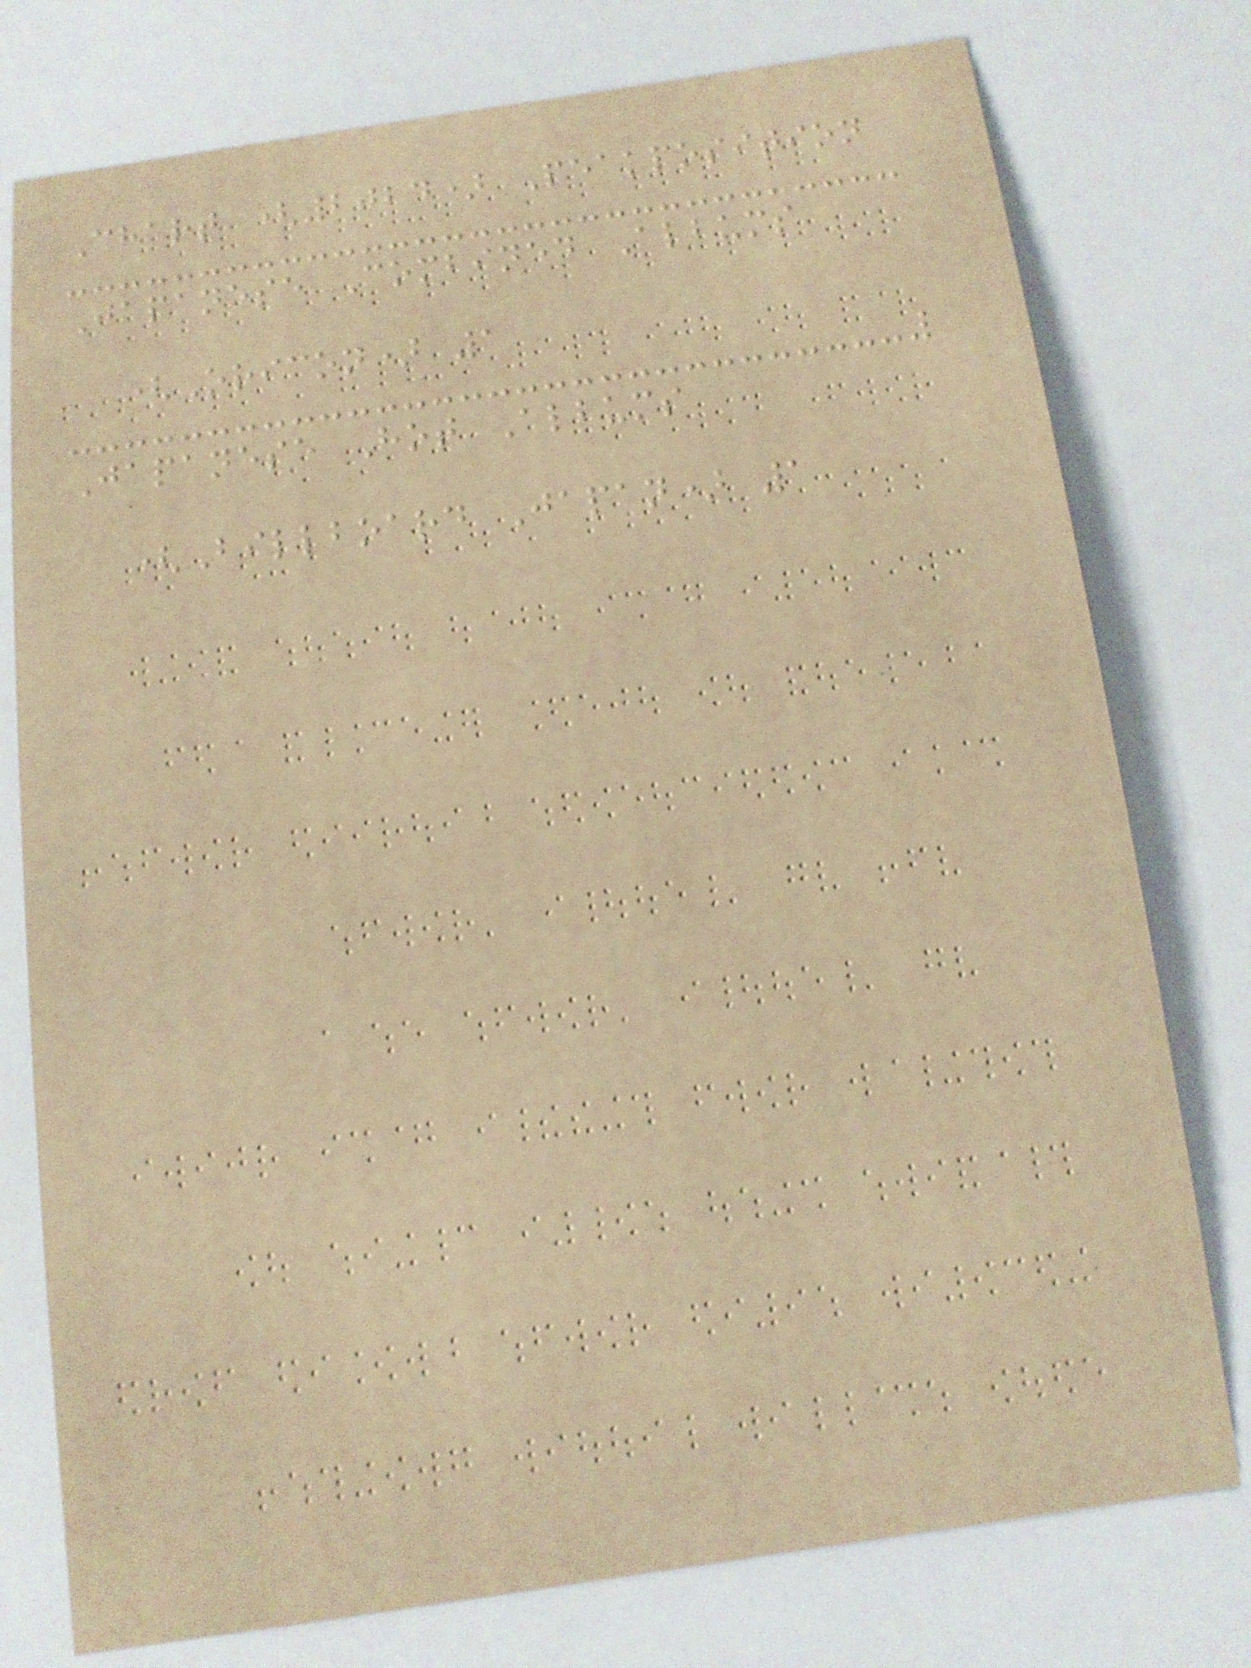Chart (2024) Peakposition
Japanese Combined Albums
(Oricon) 1
Japanese Hot Albums
(Billboard Japan) 1
